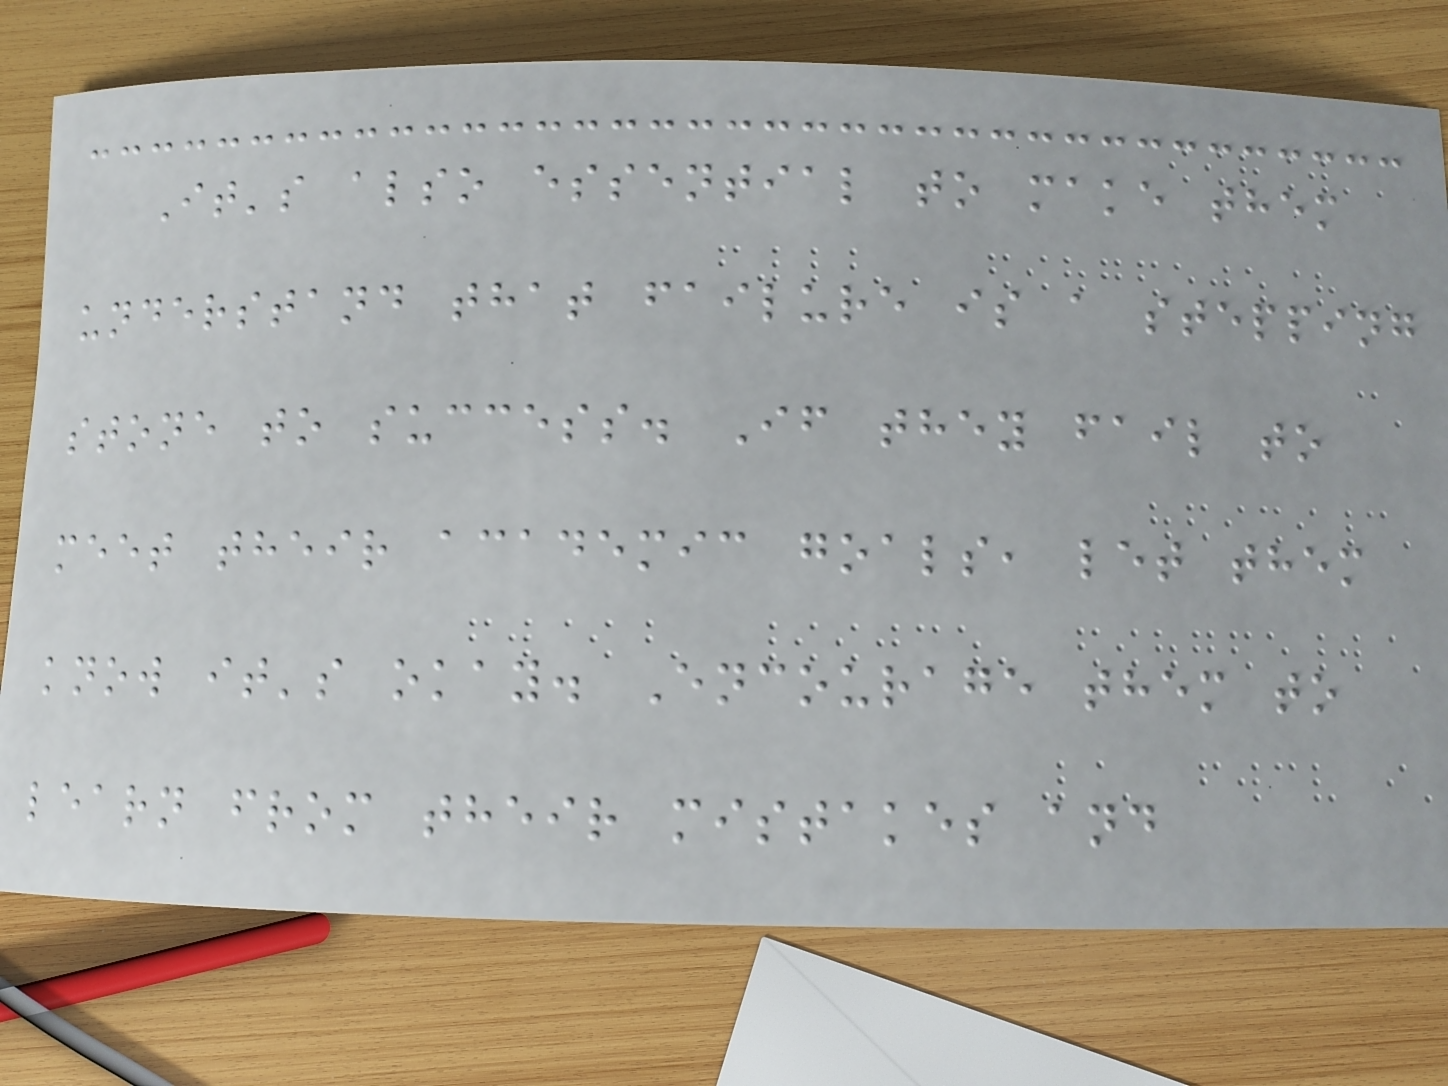It's also essential to make them
understand that failure is a stepping
stone to success. If they fail to
meet their academic goals, let them
know it's okay. Encourage them to
learn from their mistakes and
